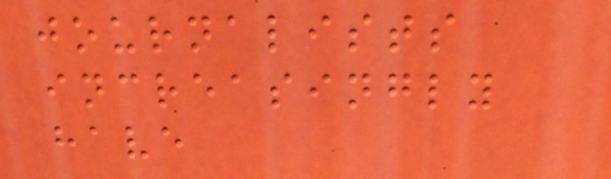journalists
increasingly
have
